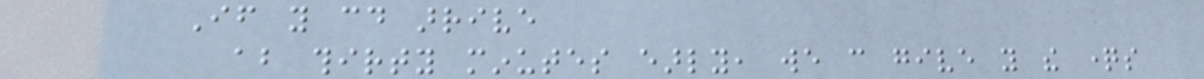If you could arrive
about thirty minutes early, we can give you the questions
